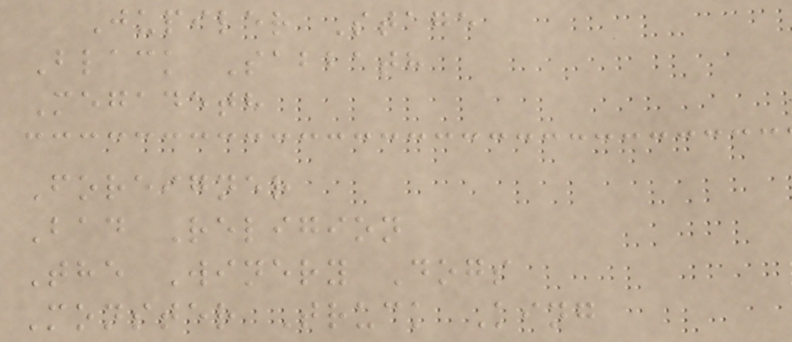Jupiler Stage
Black Sabbath
Megadeth
Foreigner
Bad Religion
The Winery Dogs
Monster Truck King
